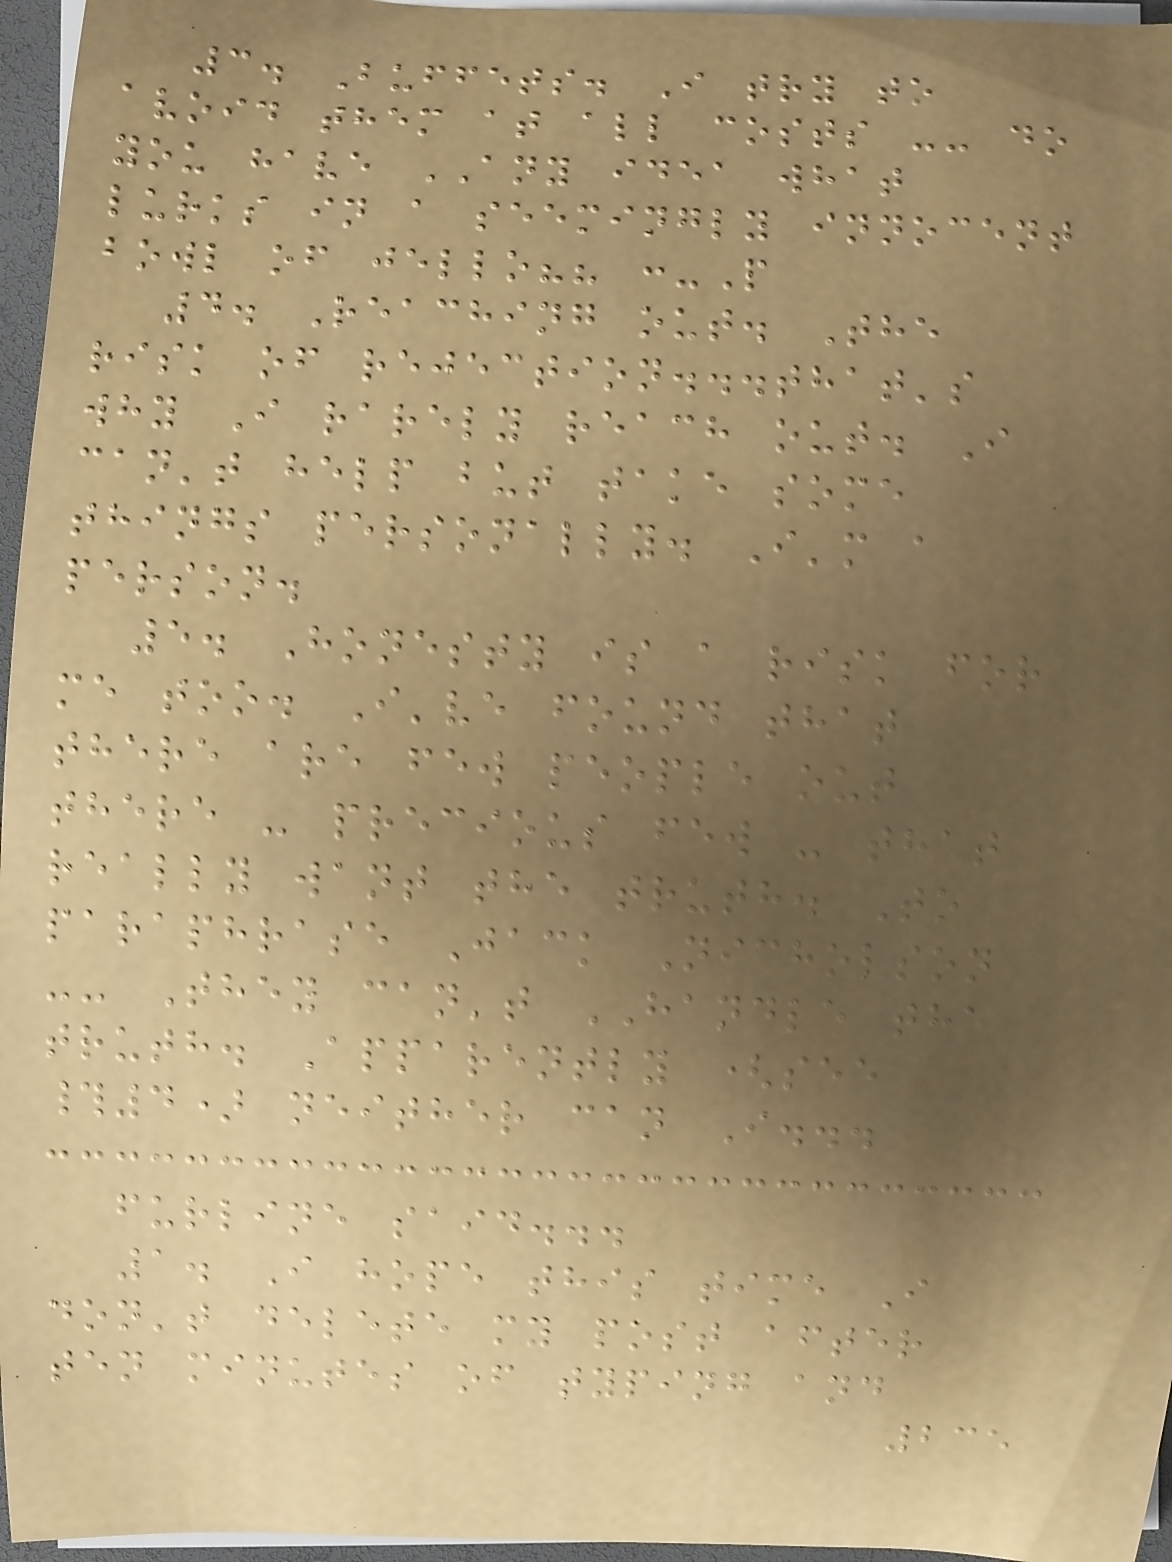3. Buffets. I try to
avoid them at all costs -- do
you have ANY idea what
lurks in a seemingly innocent
bowl of jello?? :-P
4. Reaching out. The
risk of rejection...that's
why I rarely reach out. I
can't help but take some
things personally. I'm a
person.
5. Honesty is a risk for
me too. I've found that
there are few people out
there - precious few - that
really want the truth. To
paraphrase Jack Nicholson
-- They can't HANDLE the
truth. Apparently (see
#4) neither can I...
furline said...
1. I hope this time I
don't delete my post after
ten minutes of typing and
235
